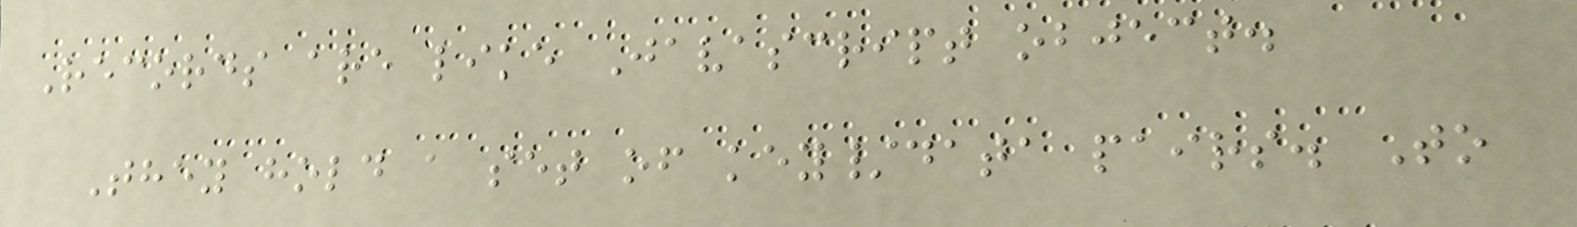Records are like Javascript object.
They hold a set of key/data pairs. To
